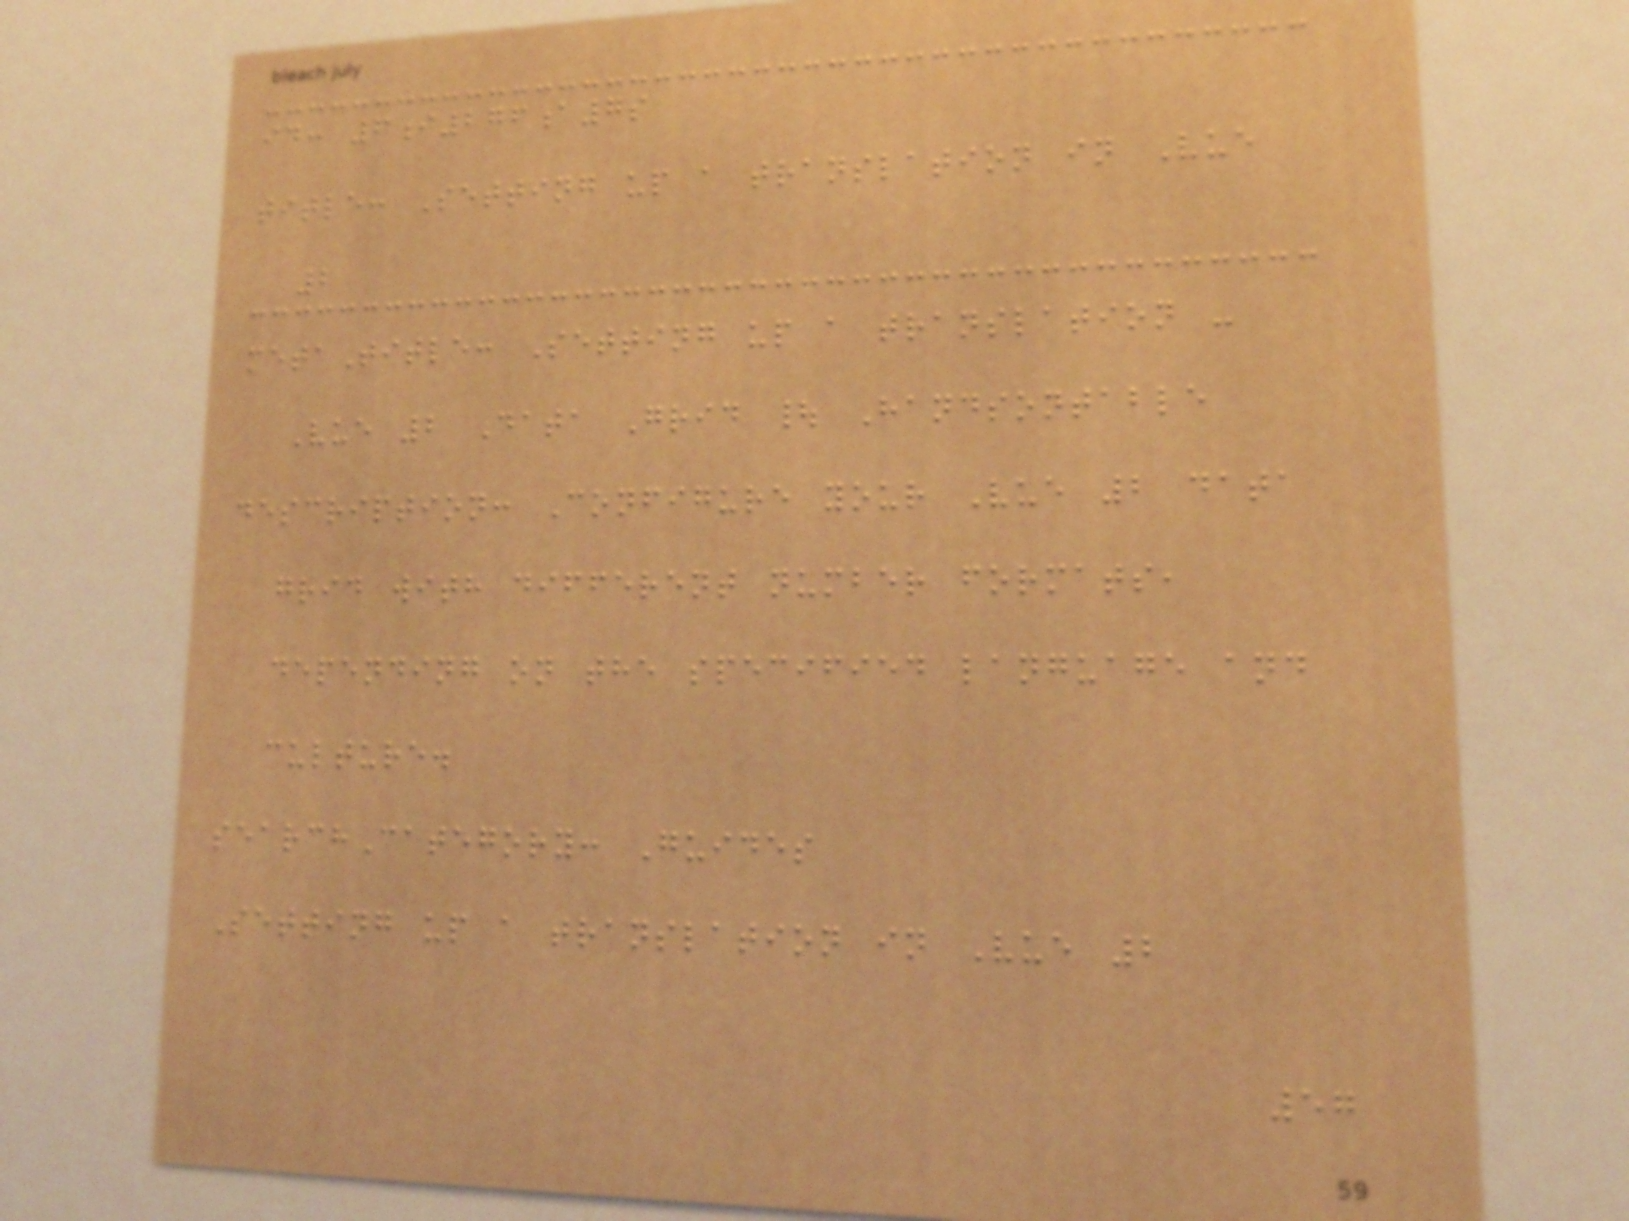id: 6i276a7s
title: Setting up a translation in Vue
2
metaTitle: Setting up a translation -
Vue 2 Data Grid | Handsontable
description: Configure your Vue 2 data
grid with different number formats,
depending on the specified language and
culture.
searchCategory: Guides
Setting up a translation in Vue 2
57
